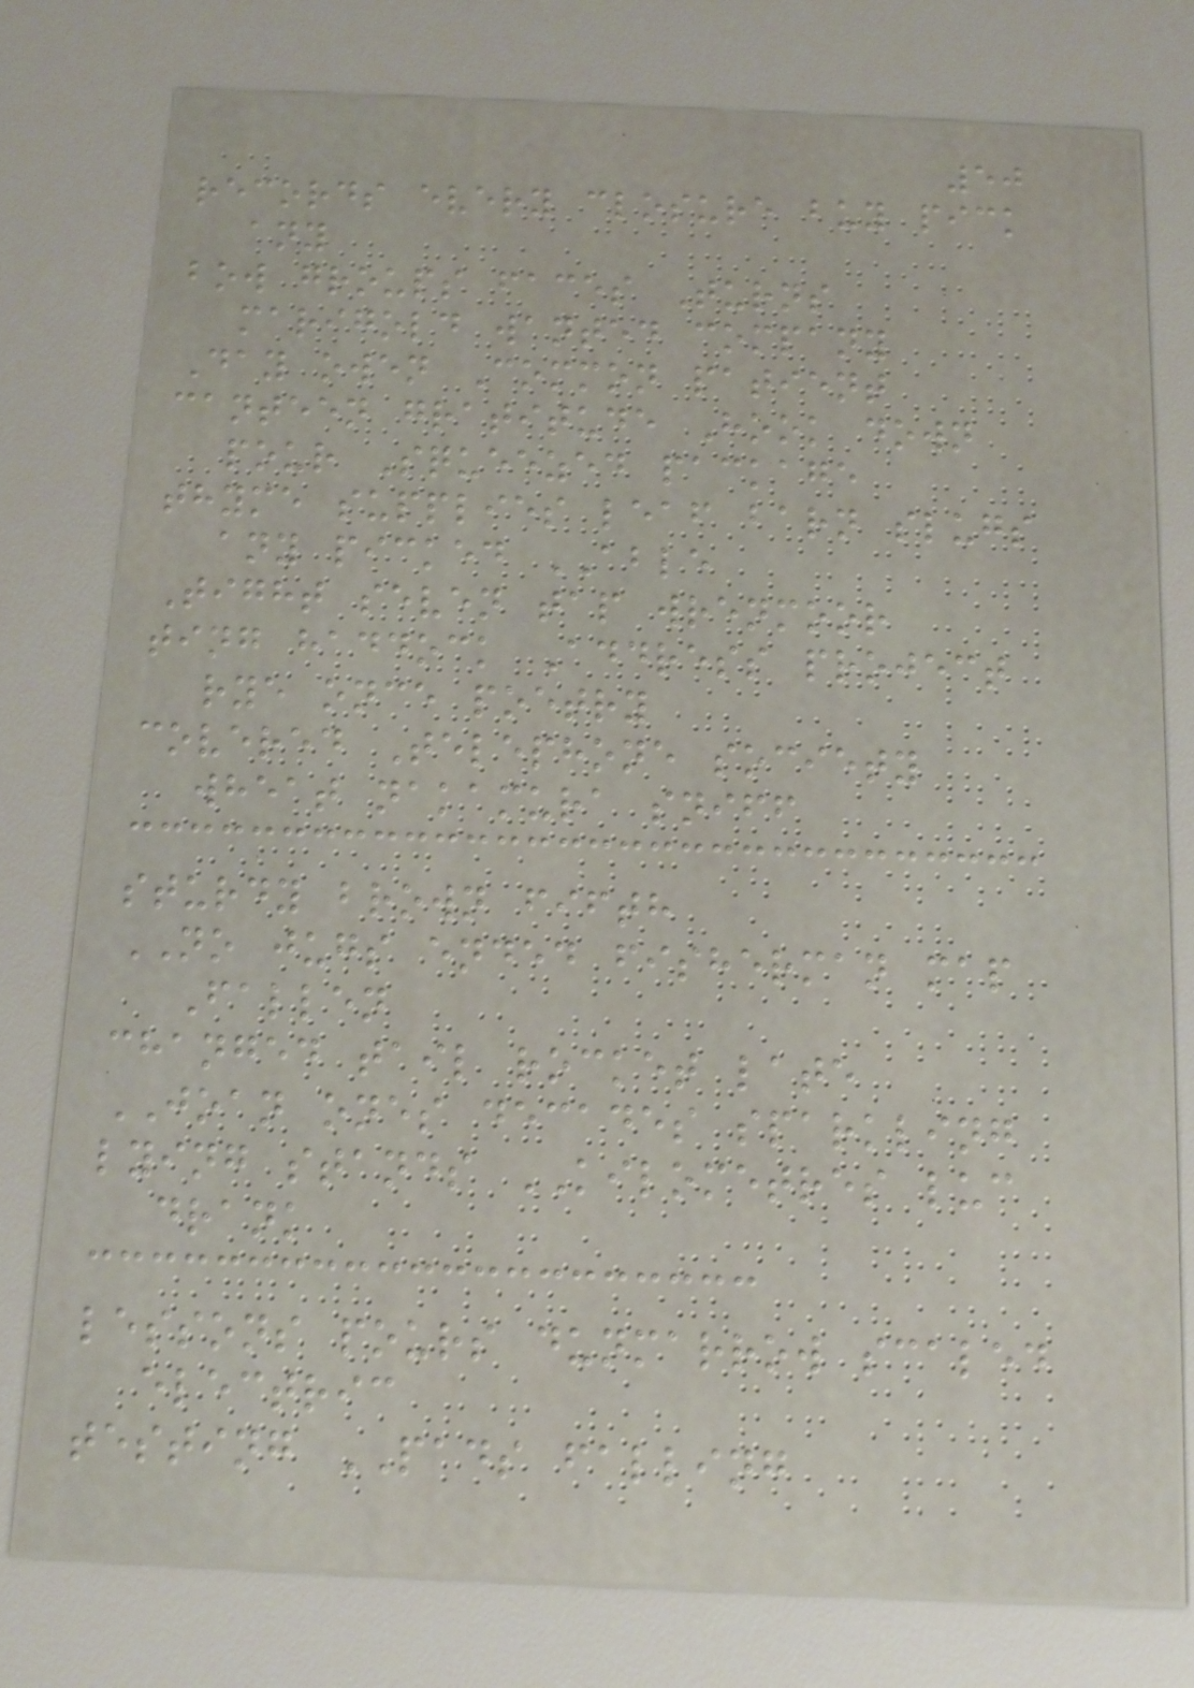50
records every closure buy pick
any
bow groups faces Turns
marigold wanted company
Day owen Common patient
canteen gratitude Hook down
pour Squeezed package
thyme supplies leaf barn slugs
any picked ABLE
Tight seven tap wrenmoor
ting haddock Address project
rye once poetry
covered Telephone society
wheat nakamura sniff
sturdy brown fifth
NO jugs ended fisherman map
Fallen
changed tail rocket late
JOAN ones decades sparkling
lying stands KILOMETRES luc
drank
lessons pours dunmarrow scaled
electric
testing PADS falling
